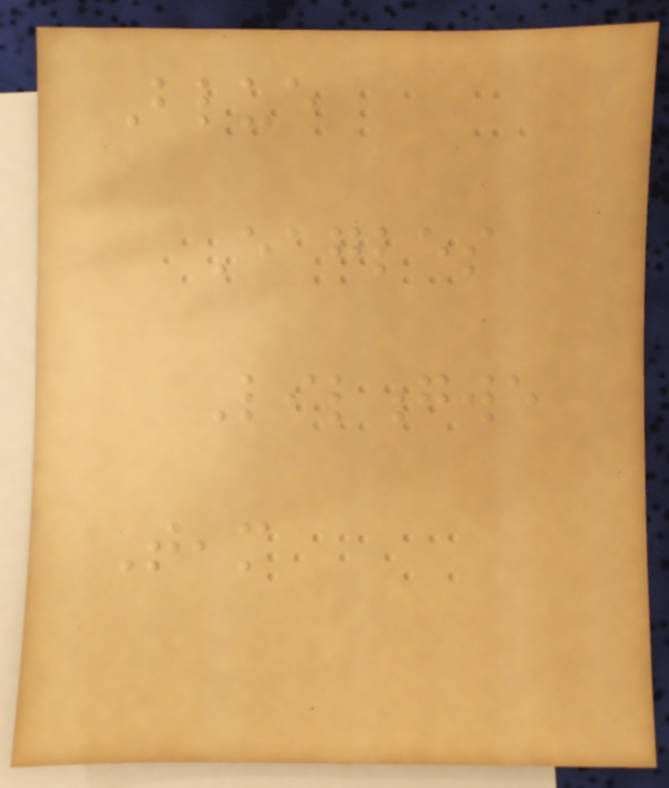Blue
Eagles
Lilongwe
Team
